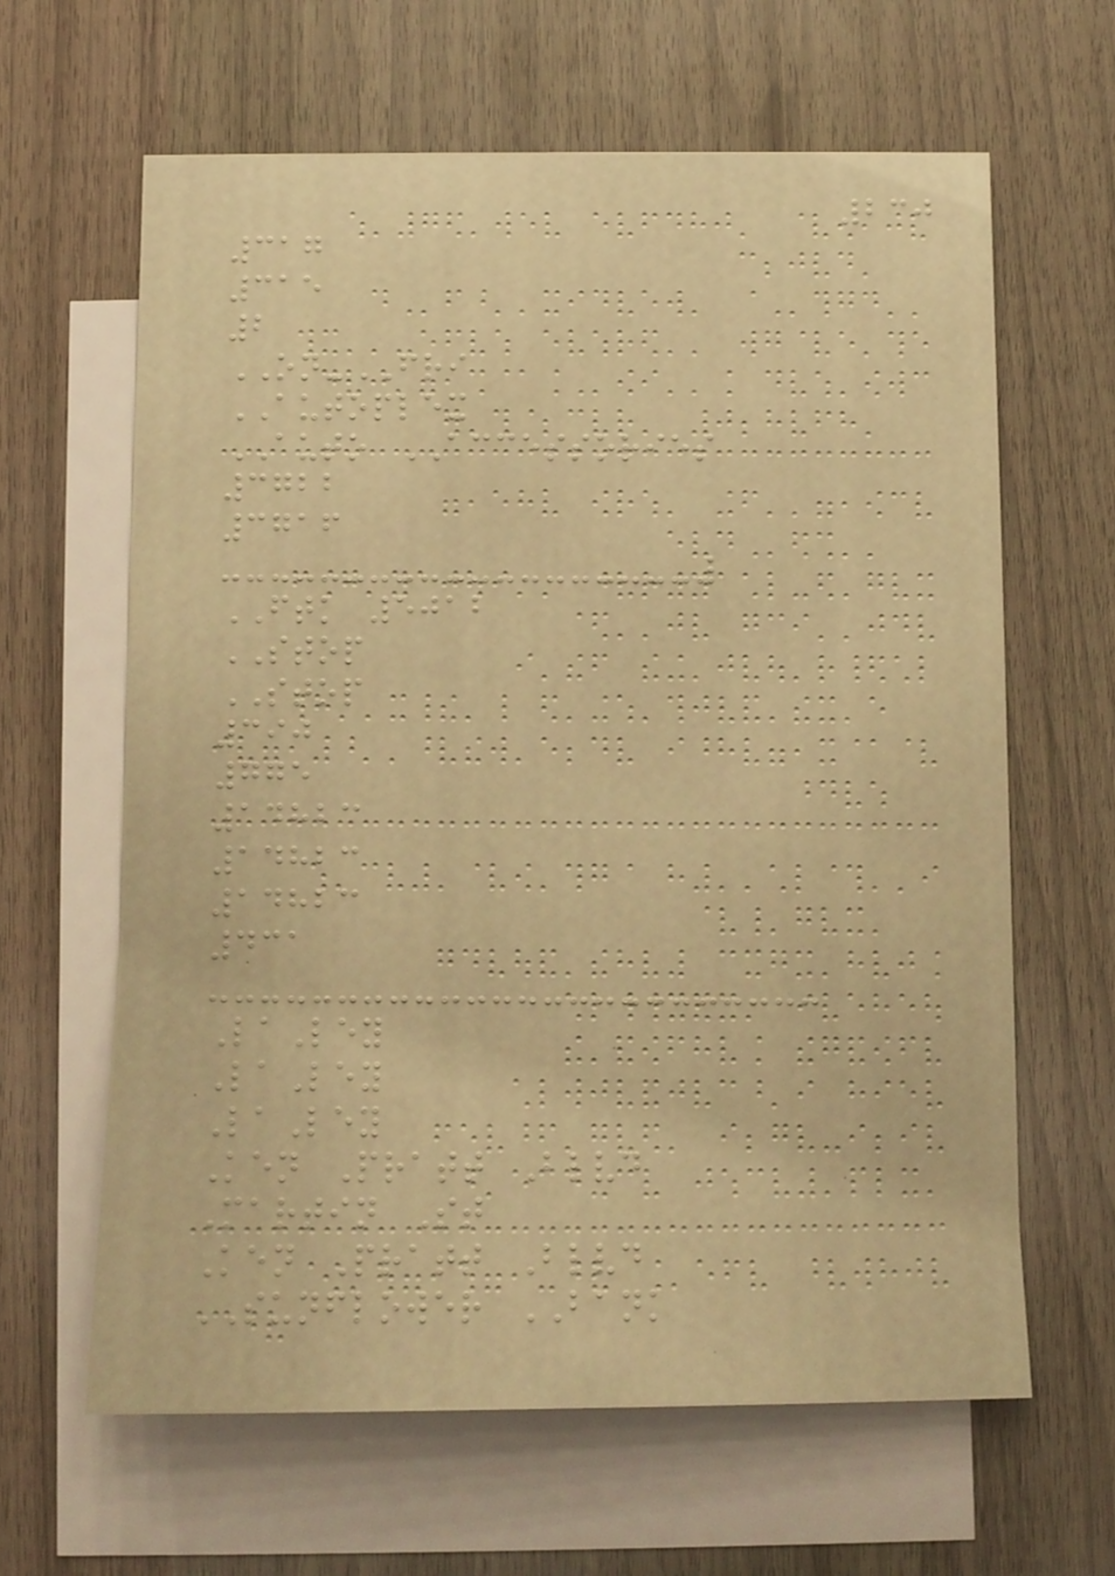230
317
315
2
ON-FRI
AUTOPLEX
AUTO ACCESSORIES
3722
3716
FTK 5012
STOP
STOP
390
775
14823
14823
14823
431
LaLey
LaLey
LaLey
Ken Pratt Blvd
Martin St
Ken Pratt Blvd
SUNFLOWER BANK
